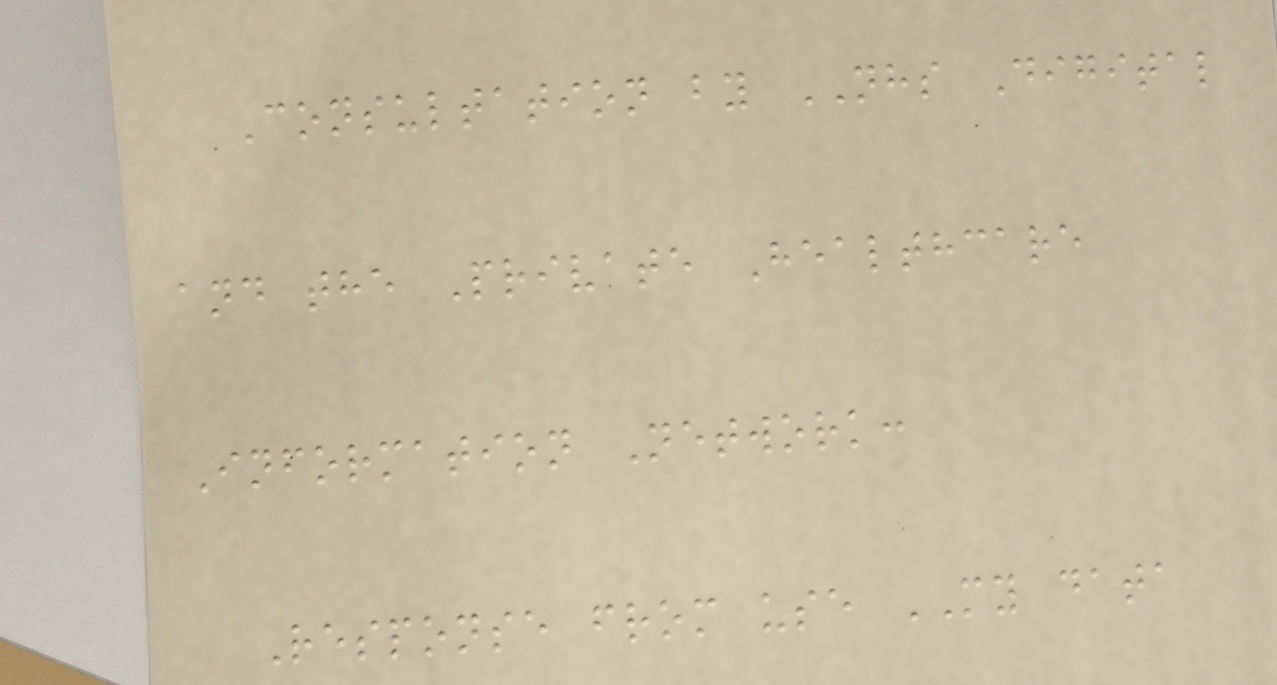Consultation by NHS Digital
and the Private Healthcare
Information Network:
Response from use MY data
